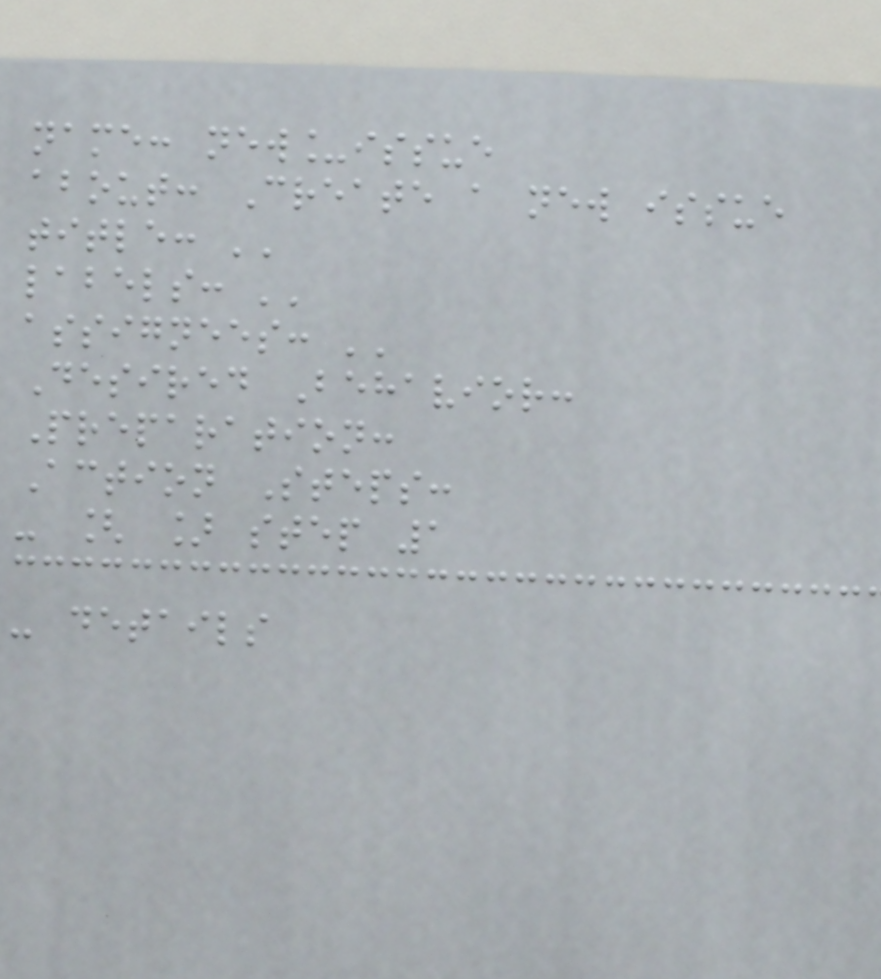name: new_issue
about: Create a new issue
title: ''
labels: ''
assignees: ''
Desired Behavior:
Preparation:
Action Steps:
- [ ] step 1
- details
